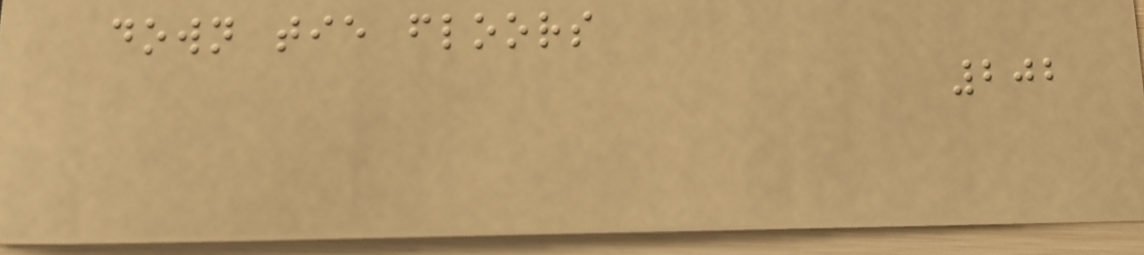down tie floors
202
